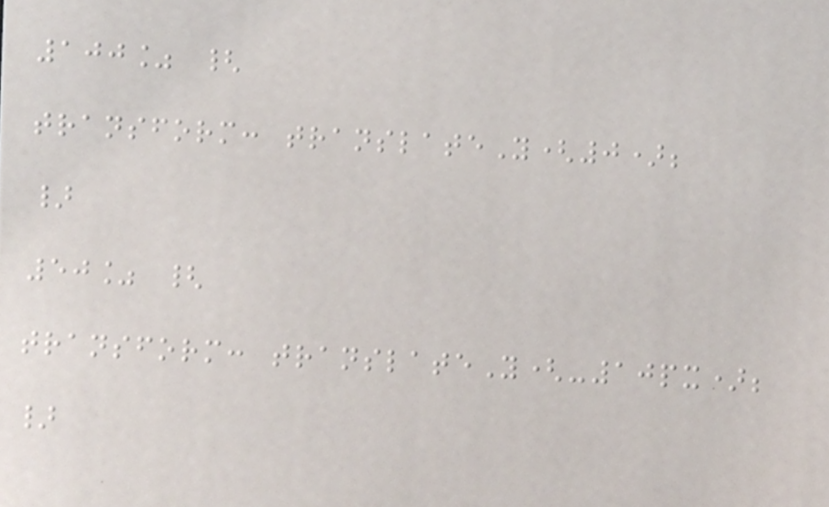100% {
transform: translateY(0);
}
50% {
transform: translateY(-10px);
}
